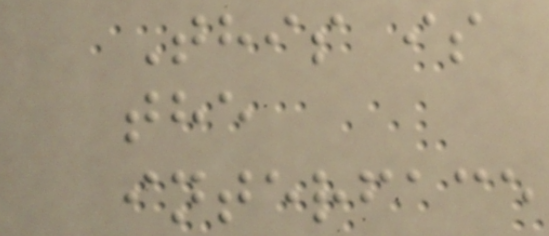This is
the
interface
